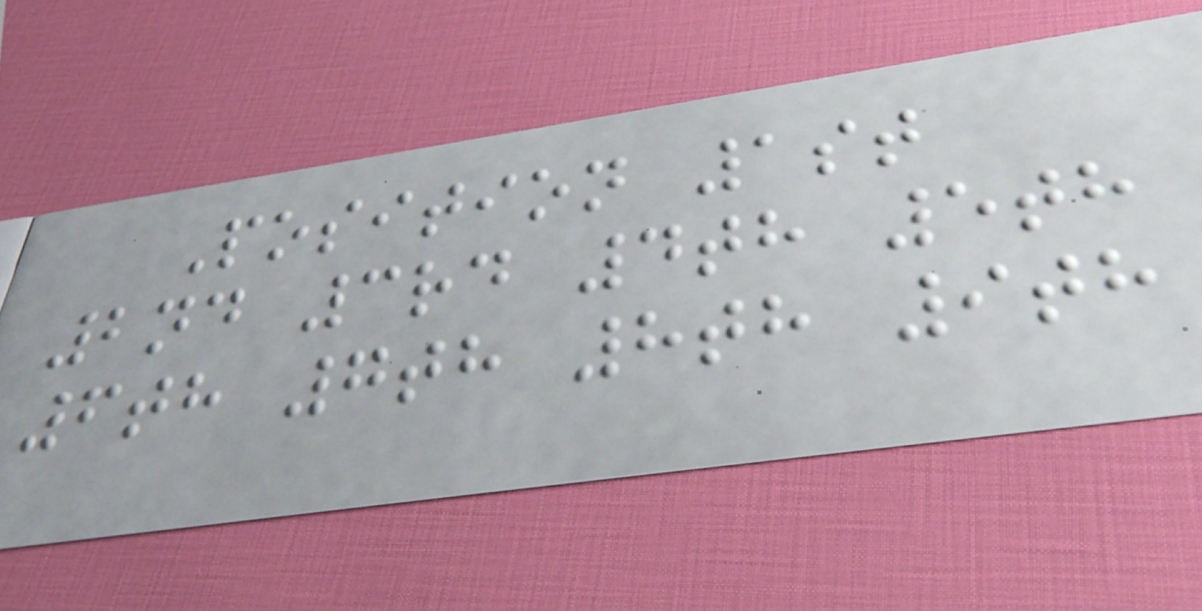Position 1st
2nd 3rd 4th 5th
6th 7th 8th 9th
